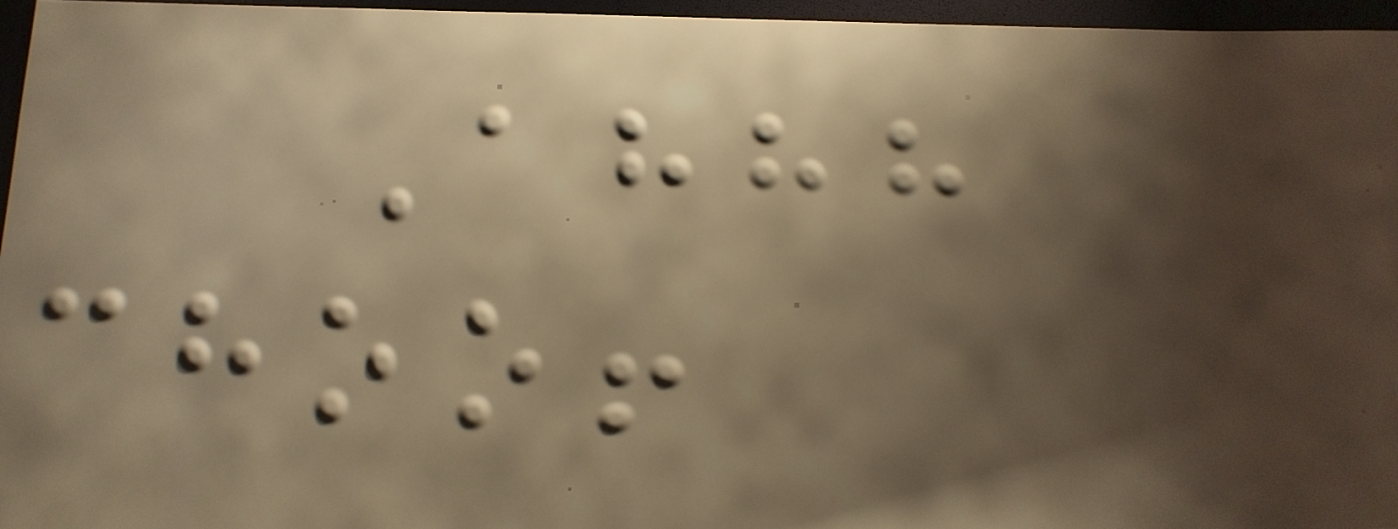Ahhh
choo!
